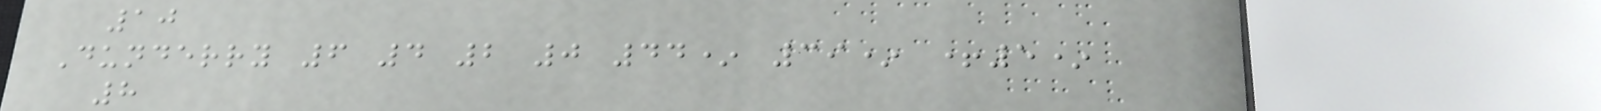10
Dunderry 6 4 2 0 44* 39* +5*
8
